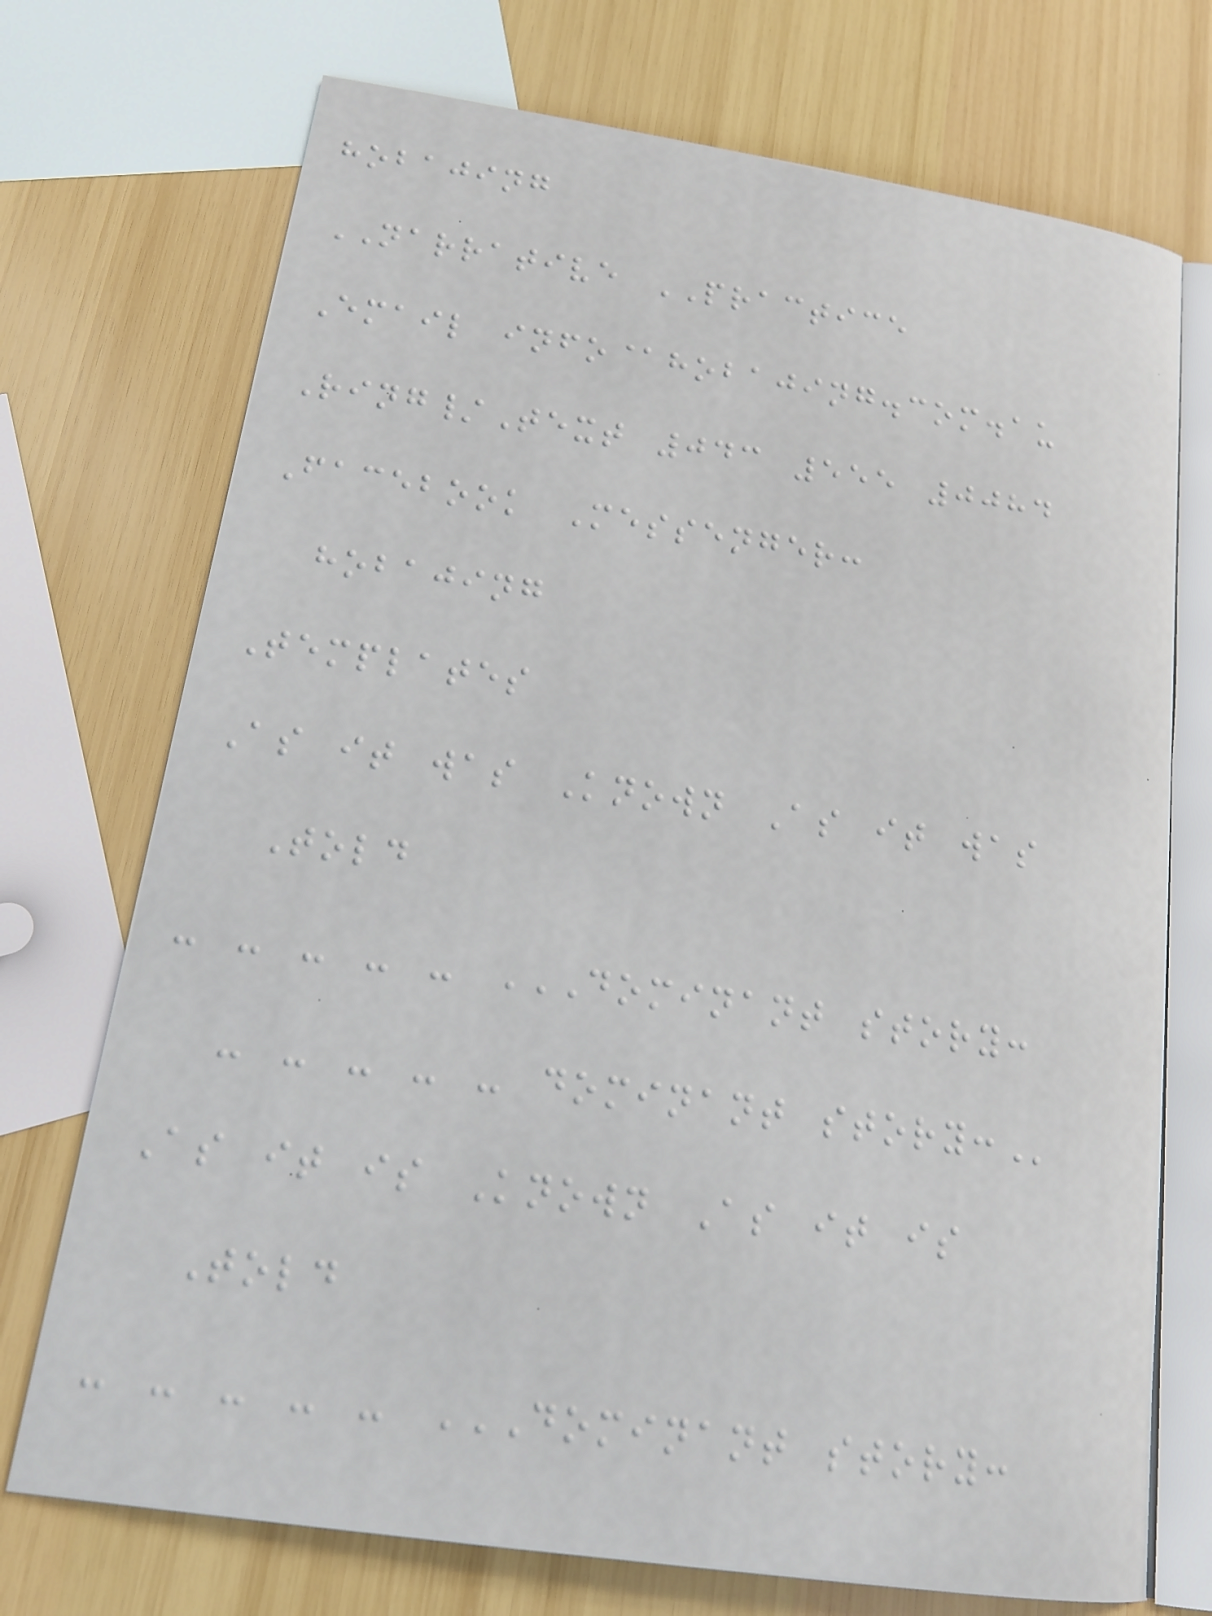hobajing
NARRATIVE PRACTICE
Email info@hobajing.com.au
Ring/Text 043 555 0084
Facebook Messenger:
hobajing
Templates
As it was Known As it was
Told
- - - - - DOMINANT STORY:
- - - - - DOMINANT STORY:
As it is Known As it is
Told
- - - - - DOMINANT STORY:
